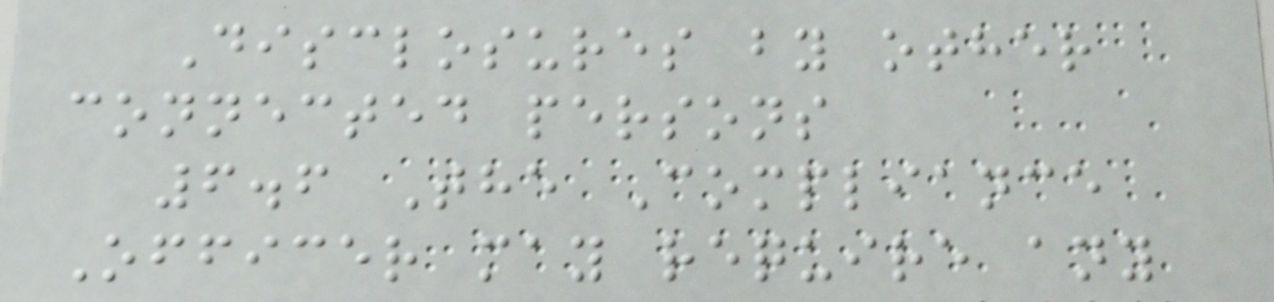Disclosures by other
connected persons
6.6 The Compliance
Officer may require any
